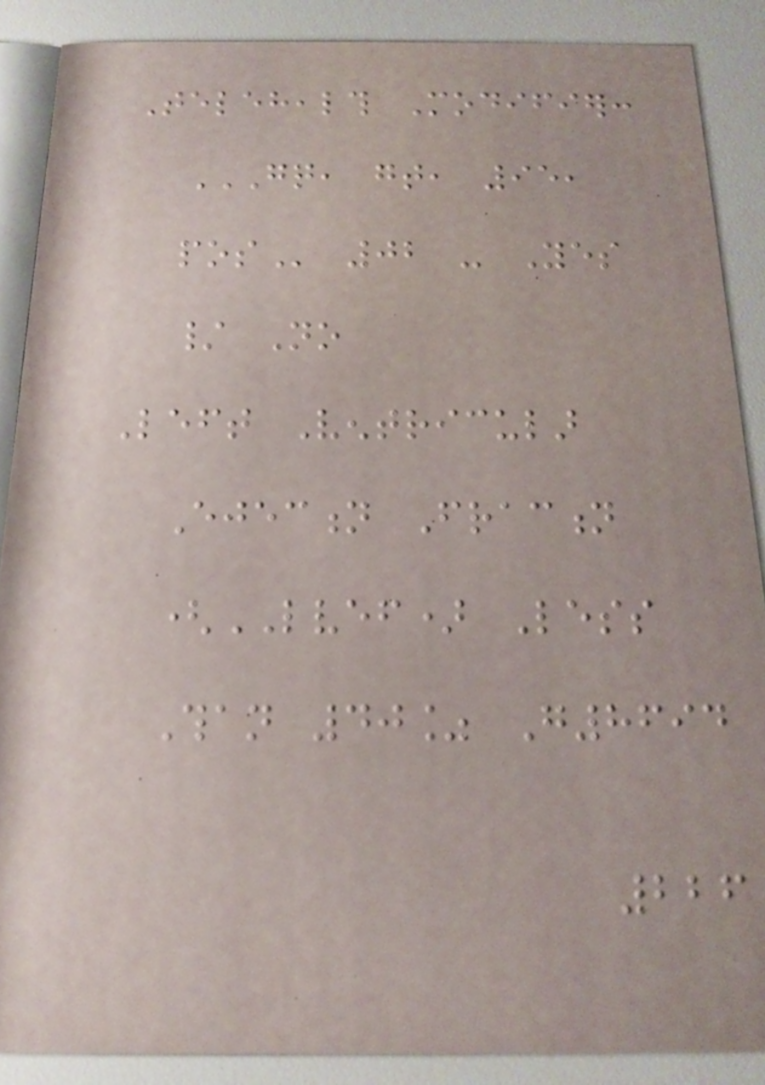Telehealth Modifier:
GQ, GT, 95,
POS 02 - Yes
/ No
Left Ventricular
Ejection Fraction
(LVEF) Less
Than 40% G8694
226
